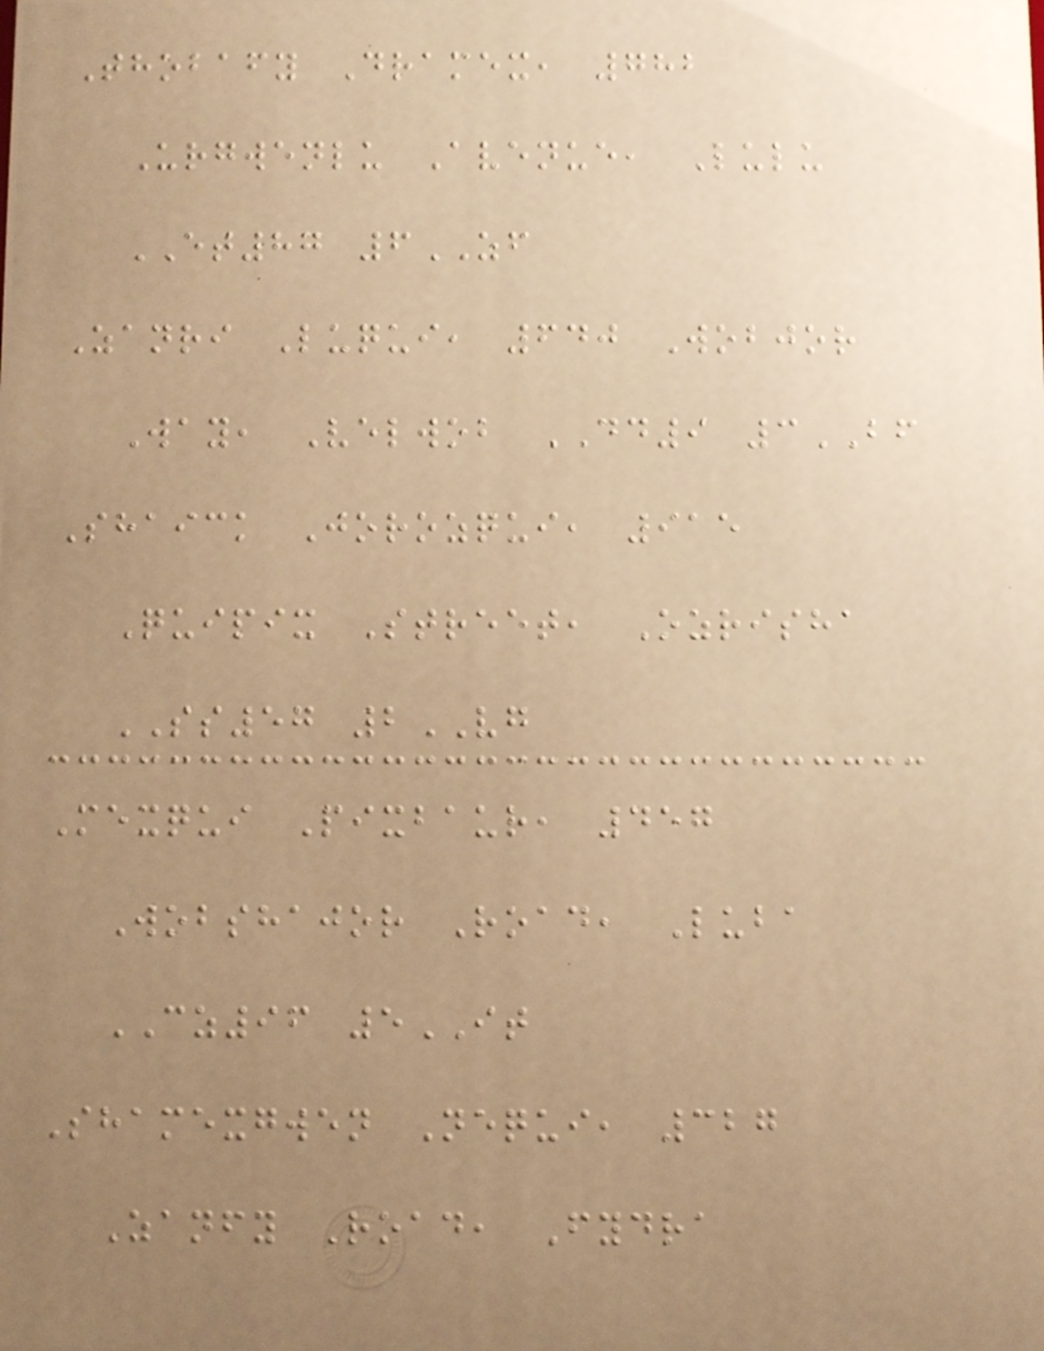Thobafy Dramex, 782
Urgwenlu Avenue, Lulu
ET87 6ZF
Zanri Luqui, 640 Wobjor
Way, Velwob DD9 3BF
Shaick Jorozqui, 915
Quipix Street, Ozrisha
SS57 2VG
Mexqui Pixbaur, 457
Wobshajor Road, Luba
CZ96 5IT
Shamexgwen Nequi, 327
Zanfy Road, Fydra
